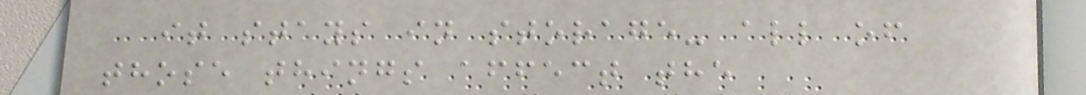it stays in storage- all of
those things affect the
